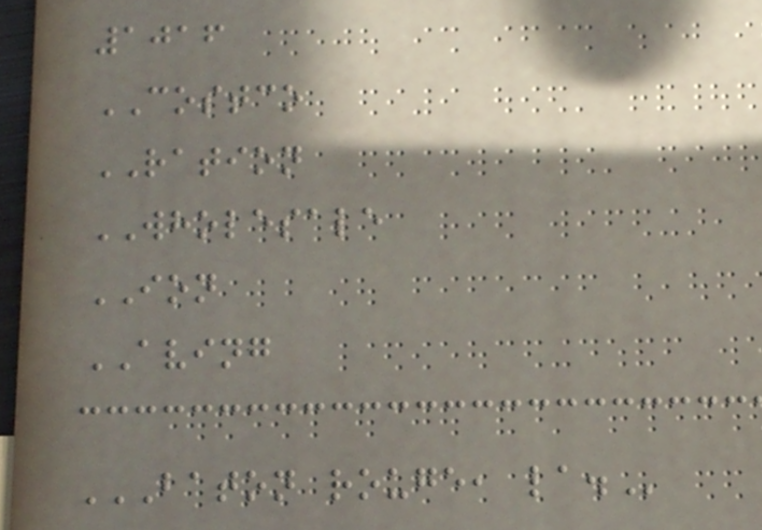1016
COSTCO
RATION
WHOLESALE
ION
AVING
BATON ROUGE, LA.
